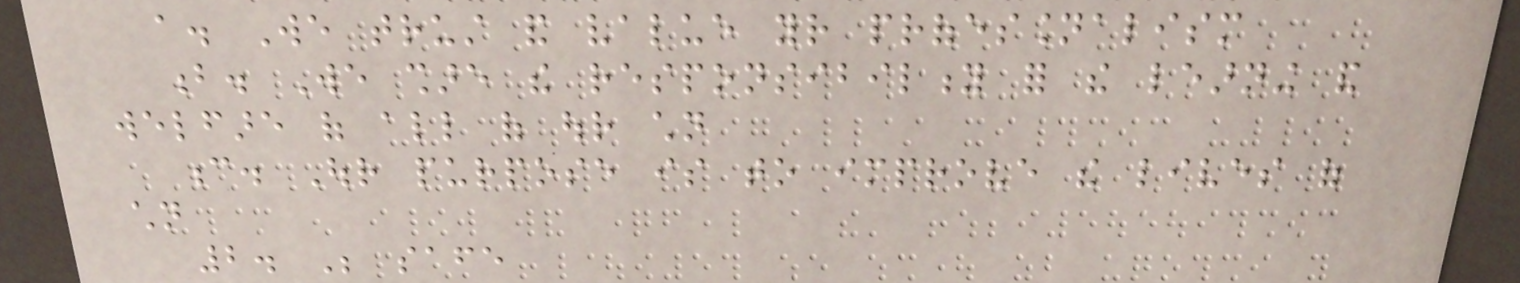a. We trust and value your professionalism
b. We share the responsibility for the learning and
welfare of all of our children
c. Our purpose is to improve the lives of
children
2. Be safe
